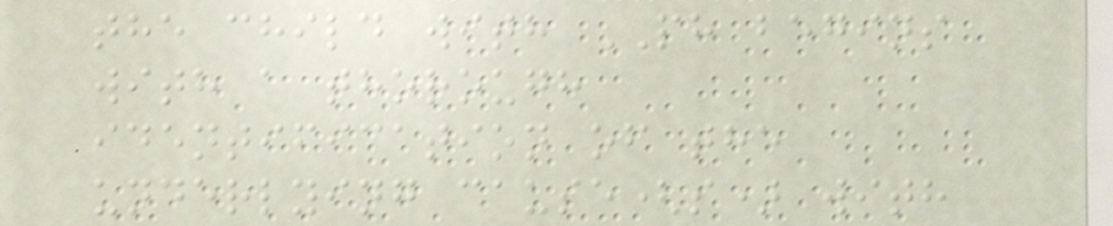the child with PH begins
with a thorough
identification of the
underlying cause(s) with
